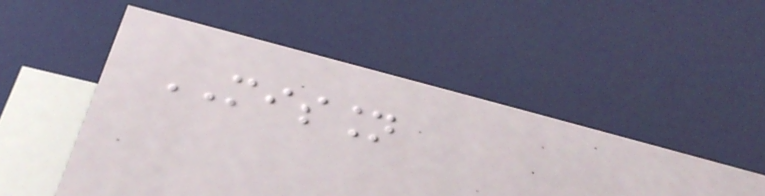MISSION
